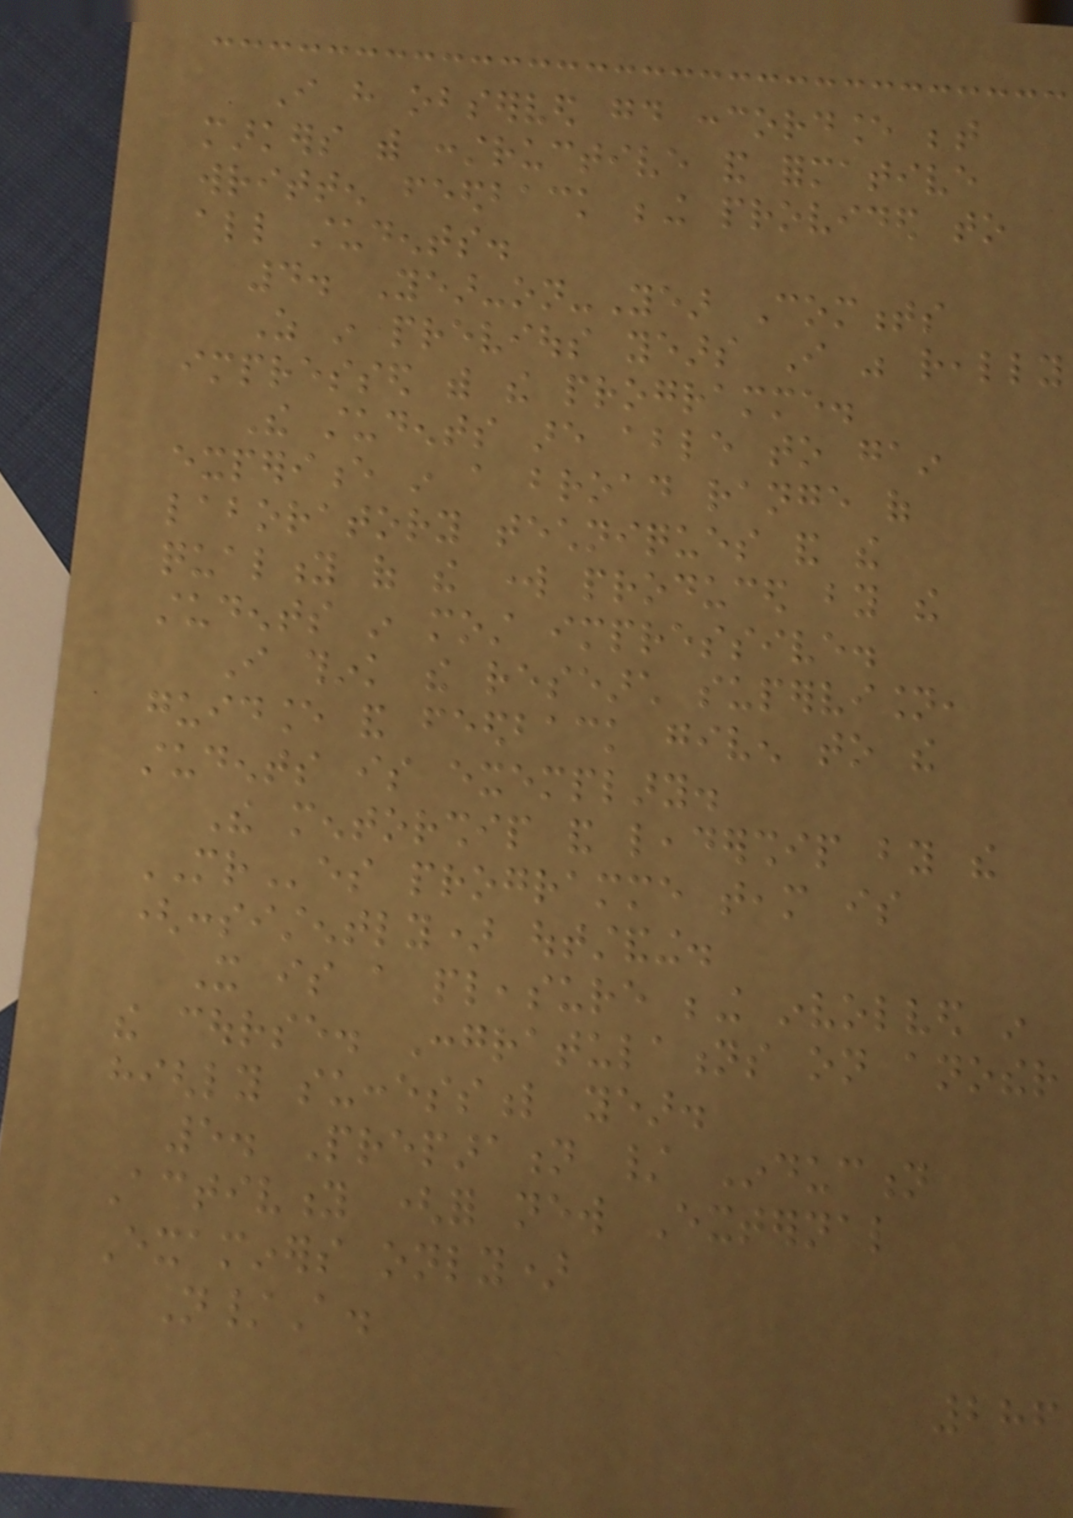I have observed good concordance between
markers with constructive and formative
written feedback being provided to
all students.
4. Year-on-Year Comments
As in previous years I was really
impressed with the programme.
The students are able to gain
experience in a broad range of
laboratory techniques and the
quality of the work produced by the
students in most impressive.
I think the research supervision,
guidance and feedback given to the
students is exemplary.
The mentorship and leadership by the
MRes programme team is
(consistently) outstanding.
It is a pleasure being involved in
the course. Congratulations on another
highly successful year.
5. Preparation / Induction
Activity (for new External
Examiners only)
N/A.
286
